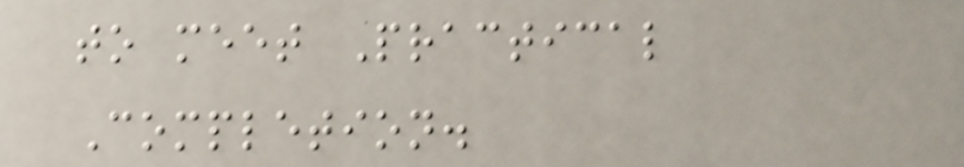to meet Practical
Completion.
